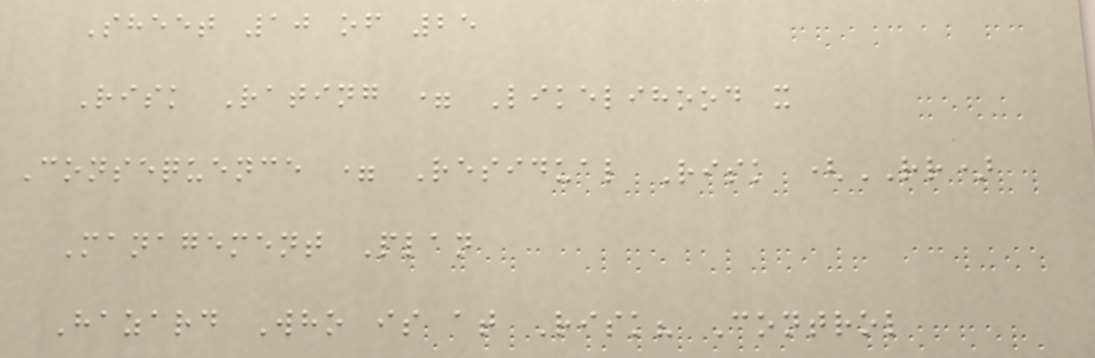Sheet 10 of 25
Risk Rating = Likelihood x
Consequence = Residual Risk (RR)
Management Plan
Hazard Who is at Risk? Control
